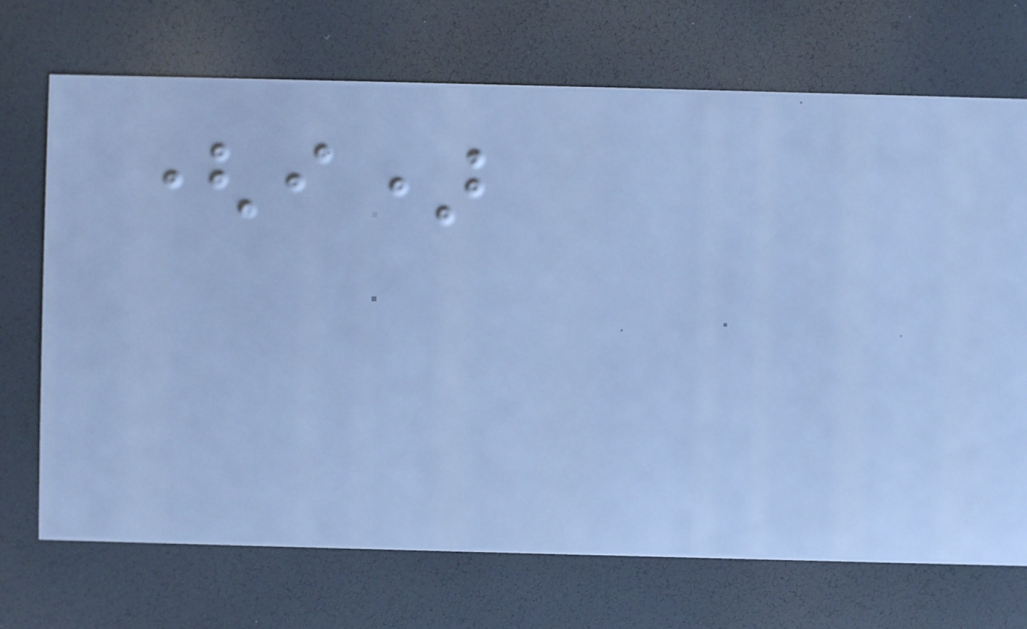(i)
